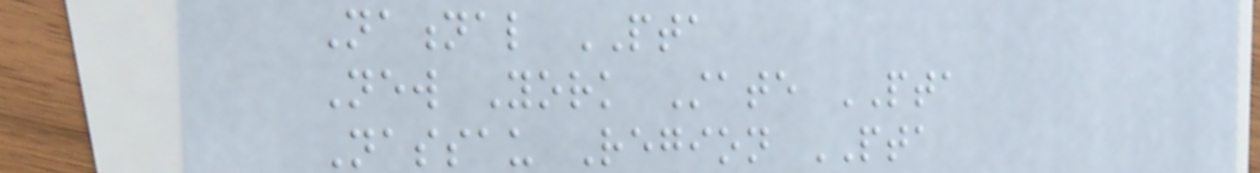National PTA
New York State PTA
Nassau Region PTA
